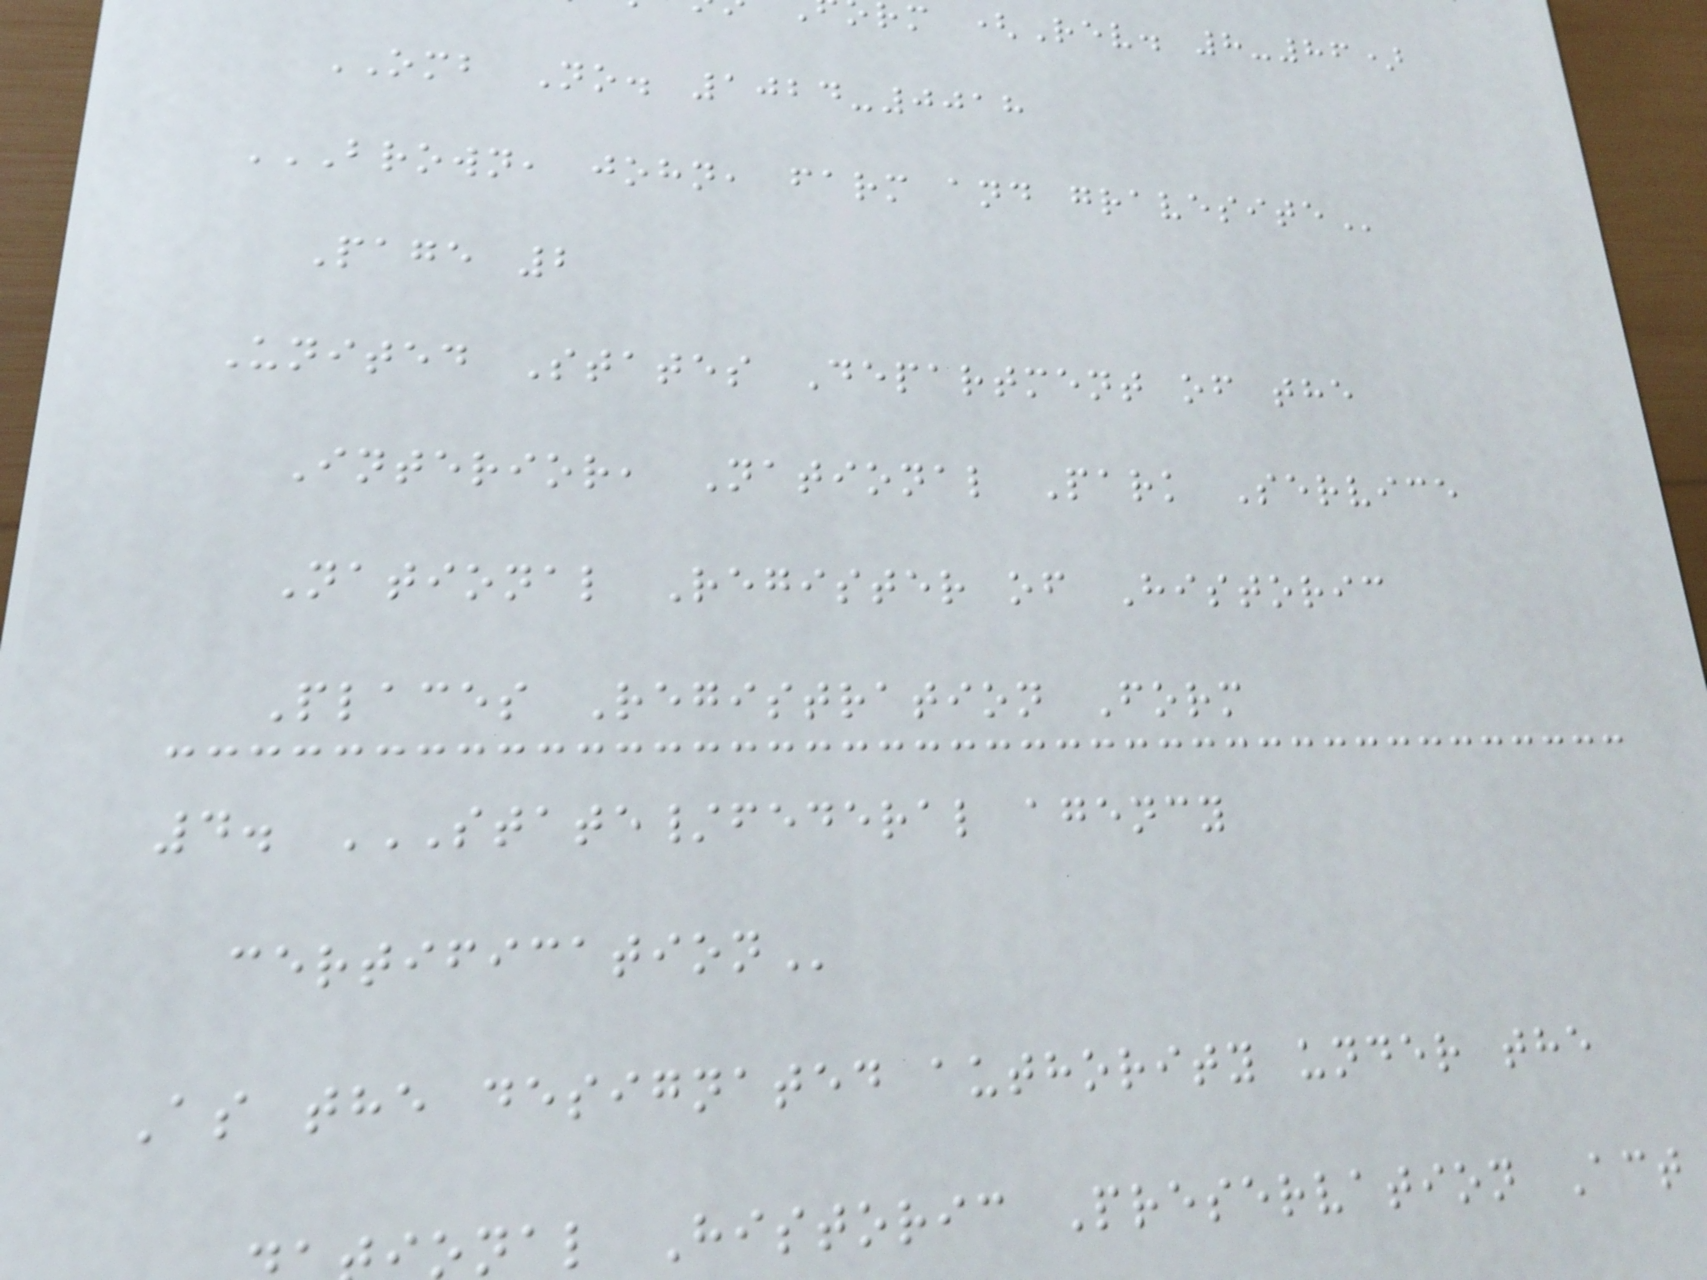rm (Rev. 8-86)
OMB No. 1024-0018
BROWN, JOHN, FARM AND GRAVESITE
Page 2
United States Department of the
Interior, National Park Service
National Register of Historic
Places Registration Form
4. STATE/FEDERAL AGENCY
As the designated authority under the
onal Historic Preservation Act
